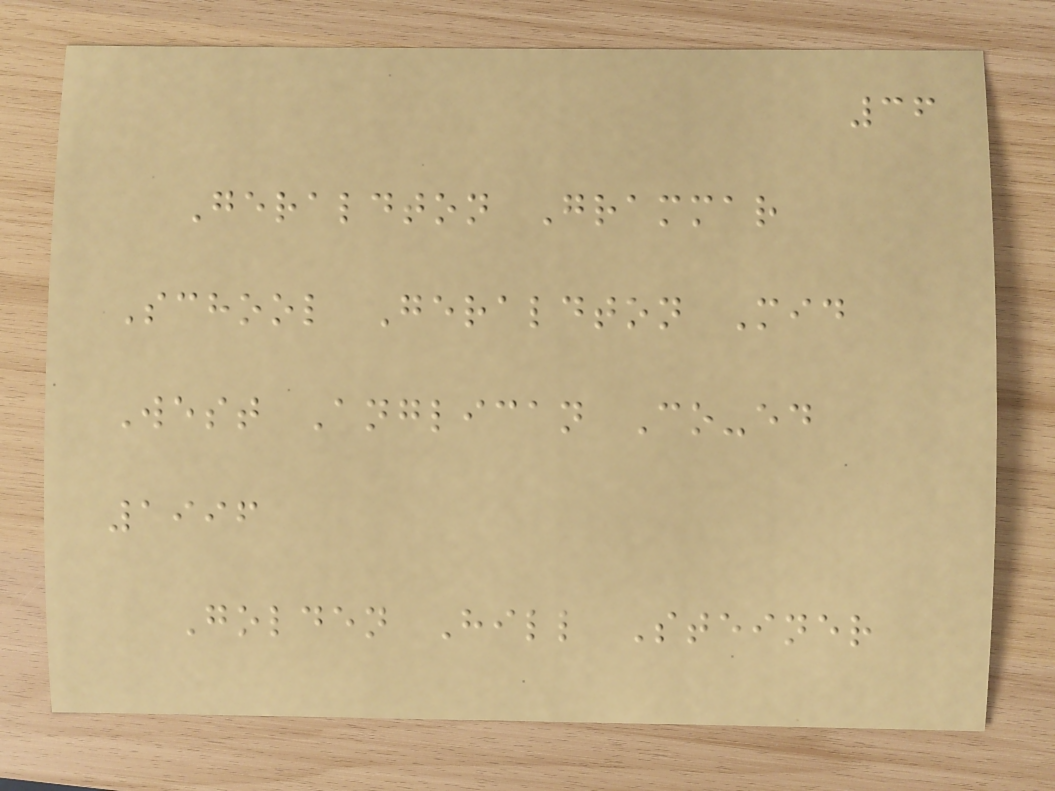36
Geraldton Grammar
School Geraldton Mid
West Anglican Co-ed
1996
Golden Hill Steiner
